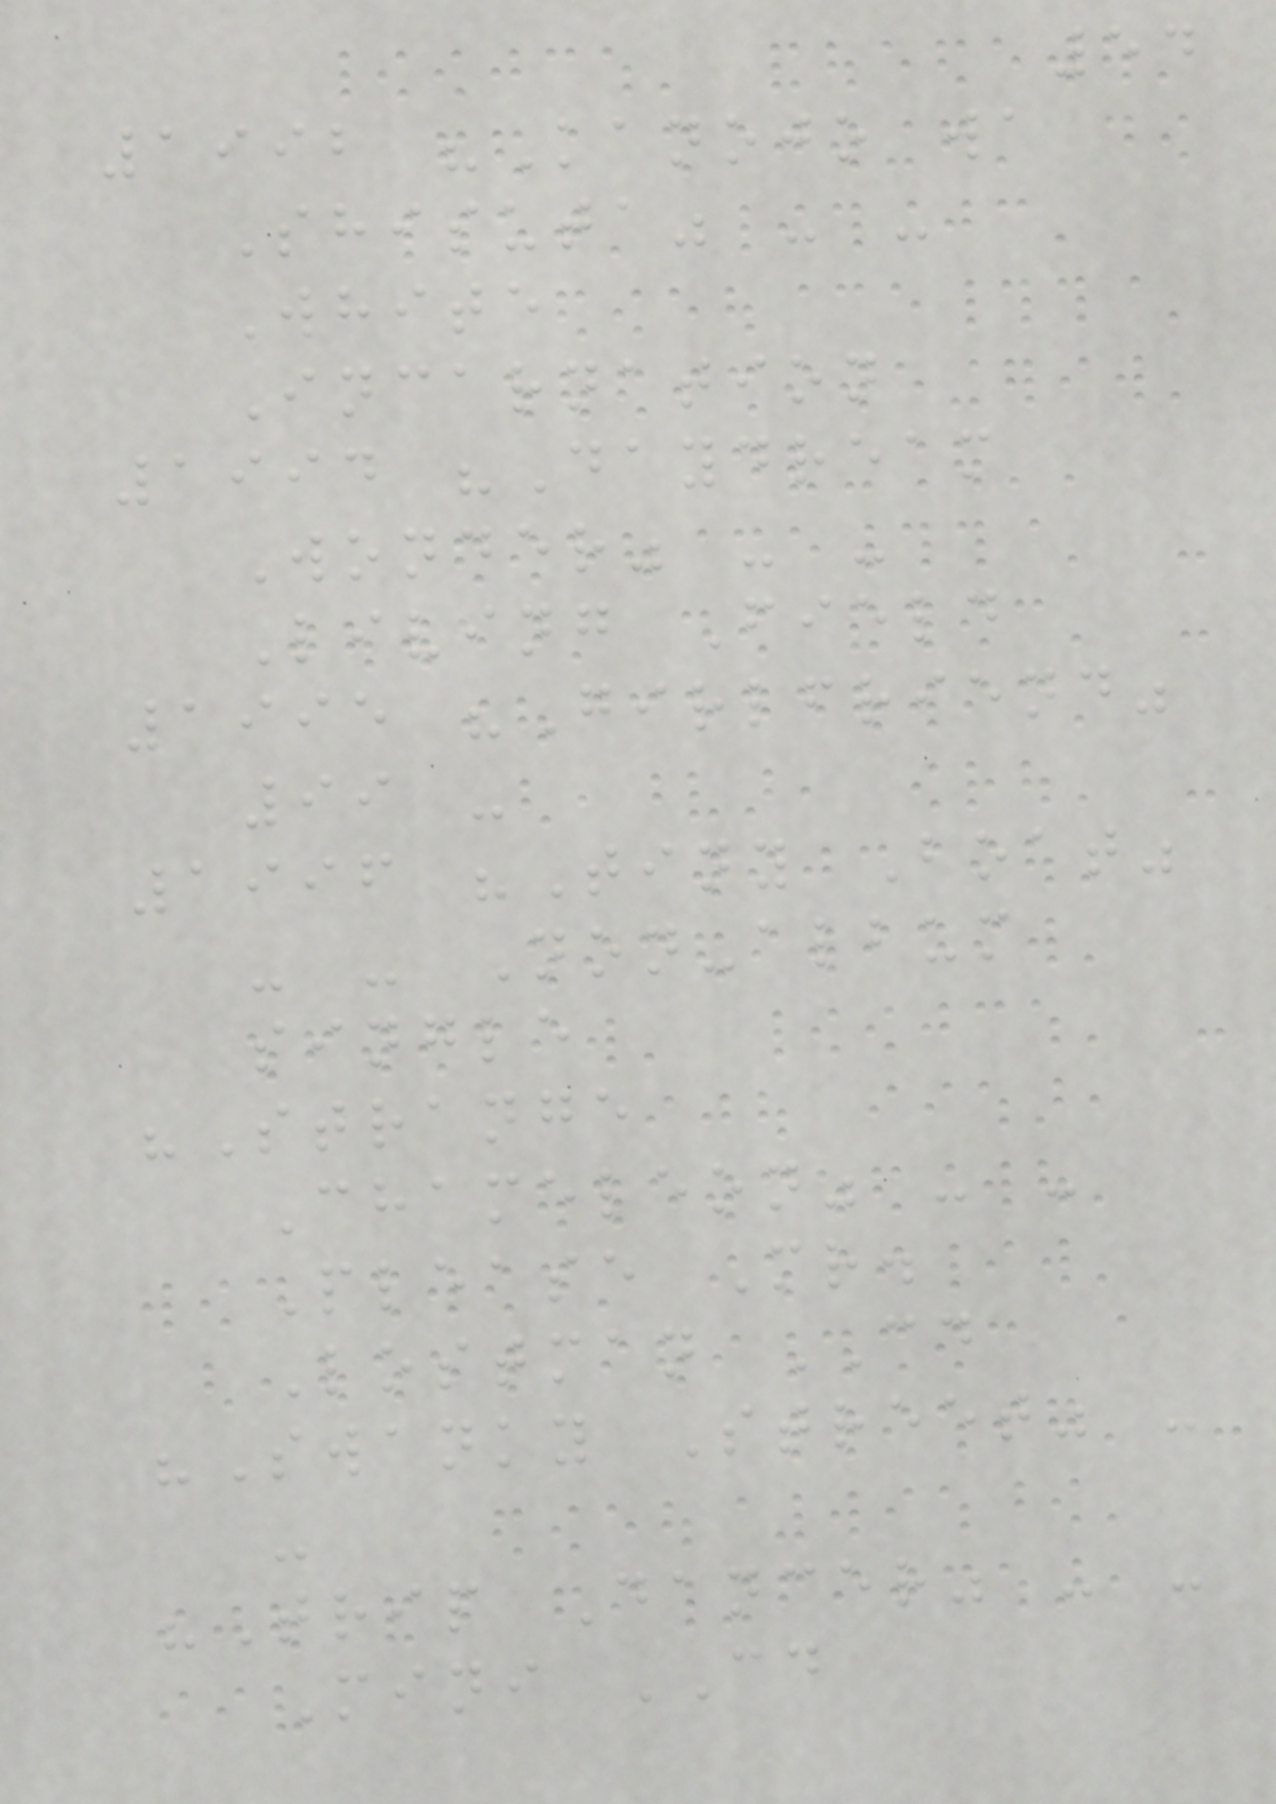54
1992 "Kanojo wa
Shisuta" - -
White
Incarnation
1994 "Daydream
Wonder" - -
Living Field
1995 "Girlfriend"
99 -
1996 "Tiny Boat"
- - Non-album
single
"Strange
Chameleon" - -
Please Mr.
Lostman CD
"Swanky Street" -
-
"Trip Dancer" - -
Mini CD
